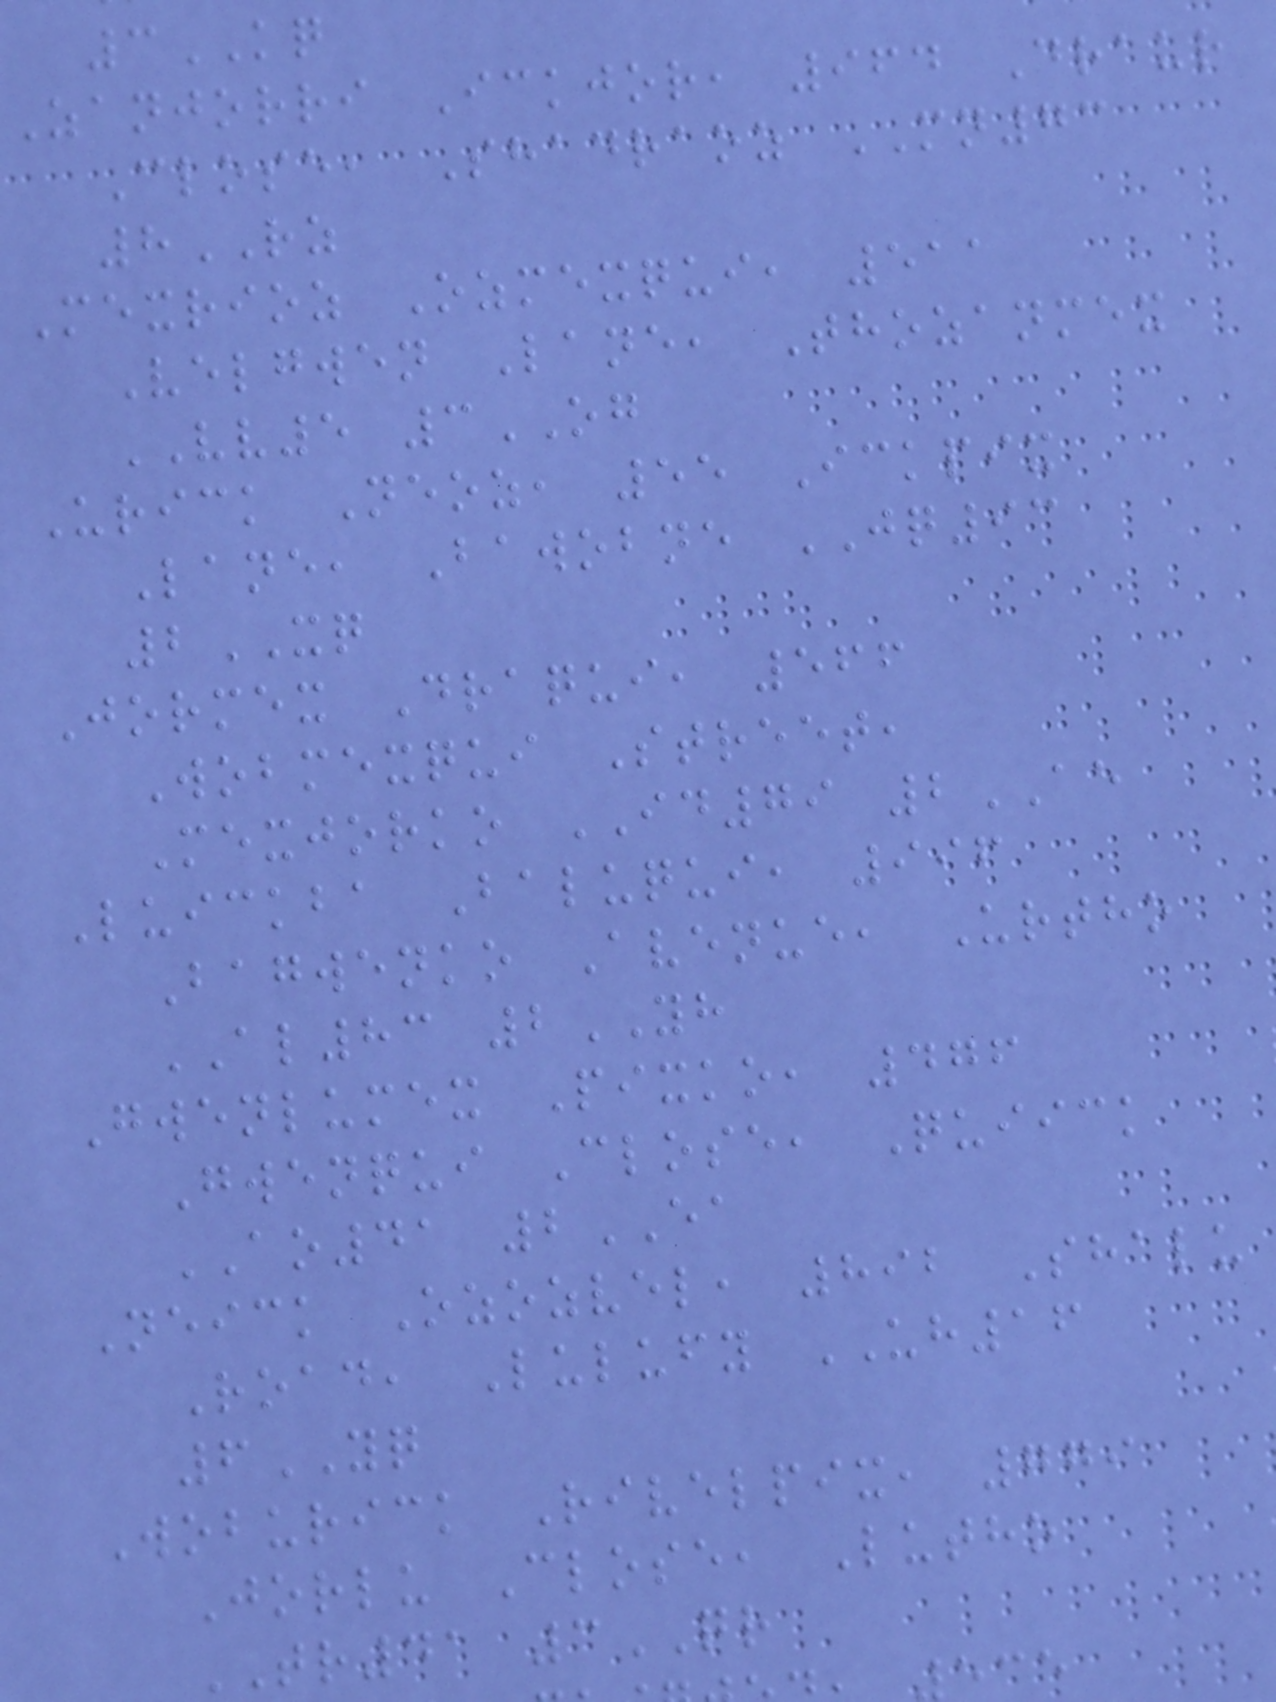3KQ
Zanjorri Ickjor, 964 Draur
Close, Shadraoz MN73
8RZ
Mexrioz Ozmexqui, 511
Velgwen Lane, Thozanmex
VV5 3OG
Urick Neoz, 55 Ickpix
Lane, Bawobne JQ93
2XQ
Jormex Draqui, 566
Wobmexqui Street,
Mexjorko ID79 2AE
Luickba Baluqui, 996
Bagwenko Avenue, Urtho
AL83 2YH
Gwenlumex Pixko, 476
Gwenqui Close, Quiick
AO41 2EA
Neick Ozozvel, 892 Shalu
Road, Lulufy UH16
6YQ
Woburick Rivelpix, 779
Jorlu Close, Lutho
TR41 3QR
